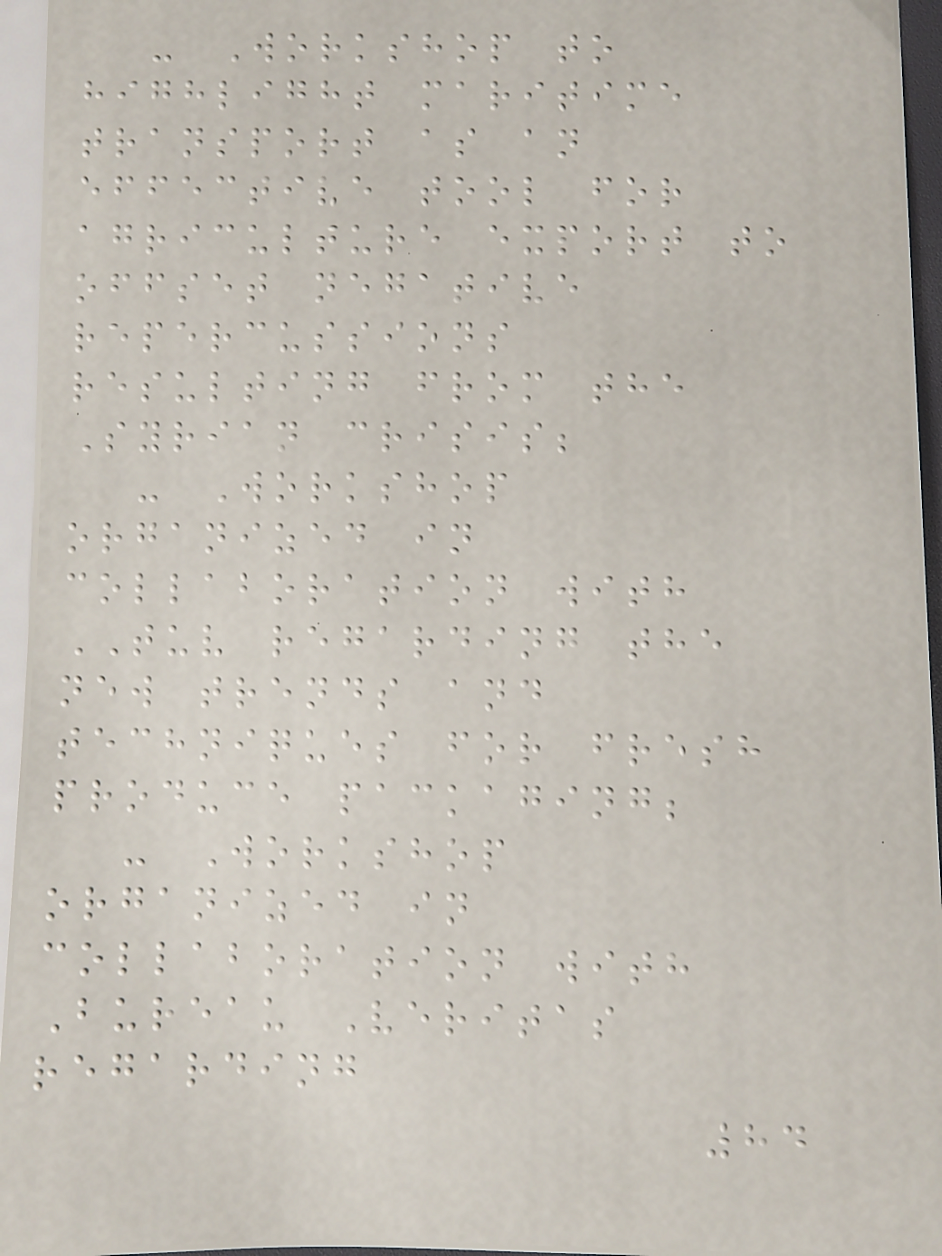- Workshop to
highlight maritime
transport as an
effective tool for
agriculture export to
offset negative
repercussions
resulting from the
Syrian crisis;
- Workshop
organized in
collaboration with
TUV regarding the
new trends and
techniques for fresh
produce packaging;
- Workshop
organized in
collaboration with
Bureau Veritas
regarding
84
